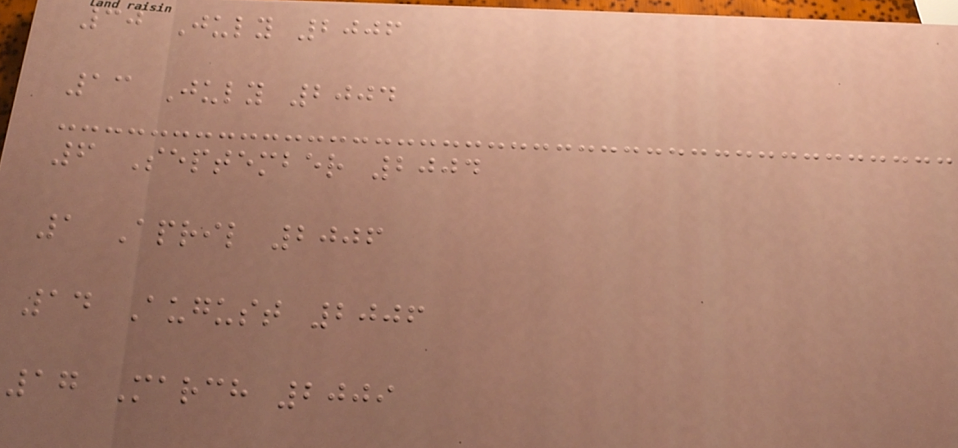30 July 2006
13 July 2004
6 September 2004
1 April 2006
14 August 2006
17 March 2009
